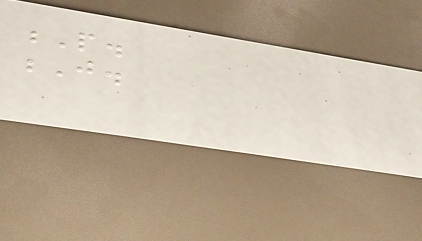P.
J.
